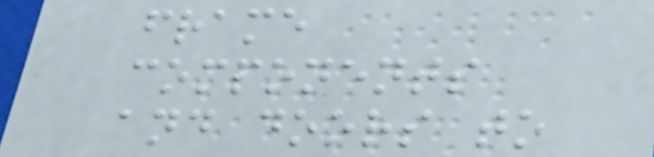frame
components
and doors to
